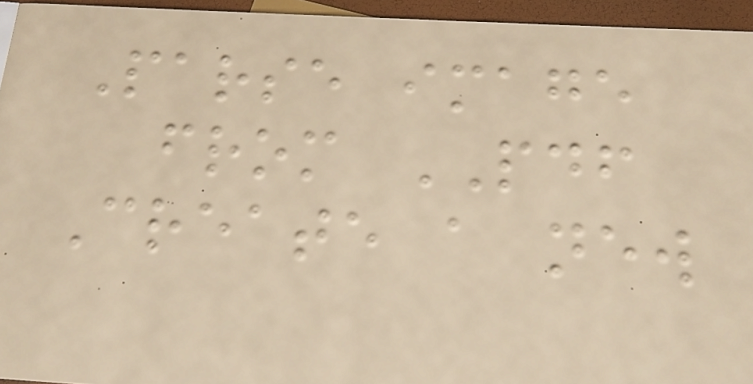Parse image
from PDF
Create a new
